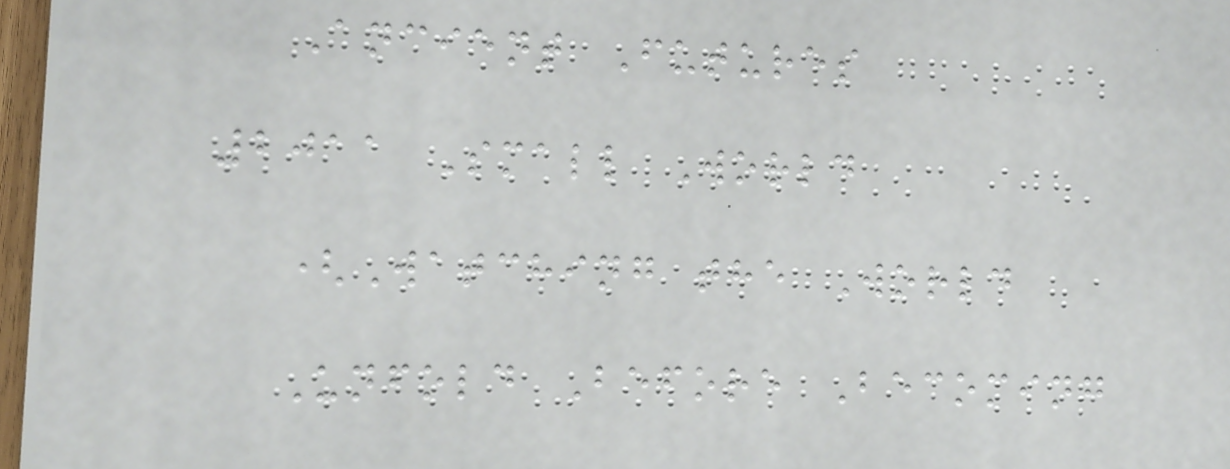Ancient Futures
2011 Small World
(Watching the World
Unfold Before Becoming
